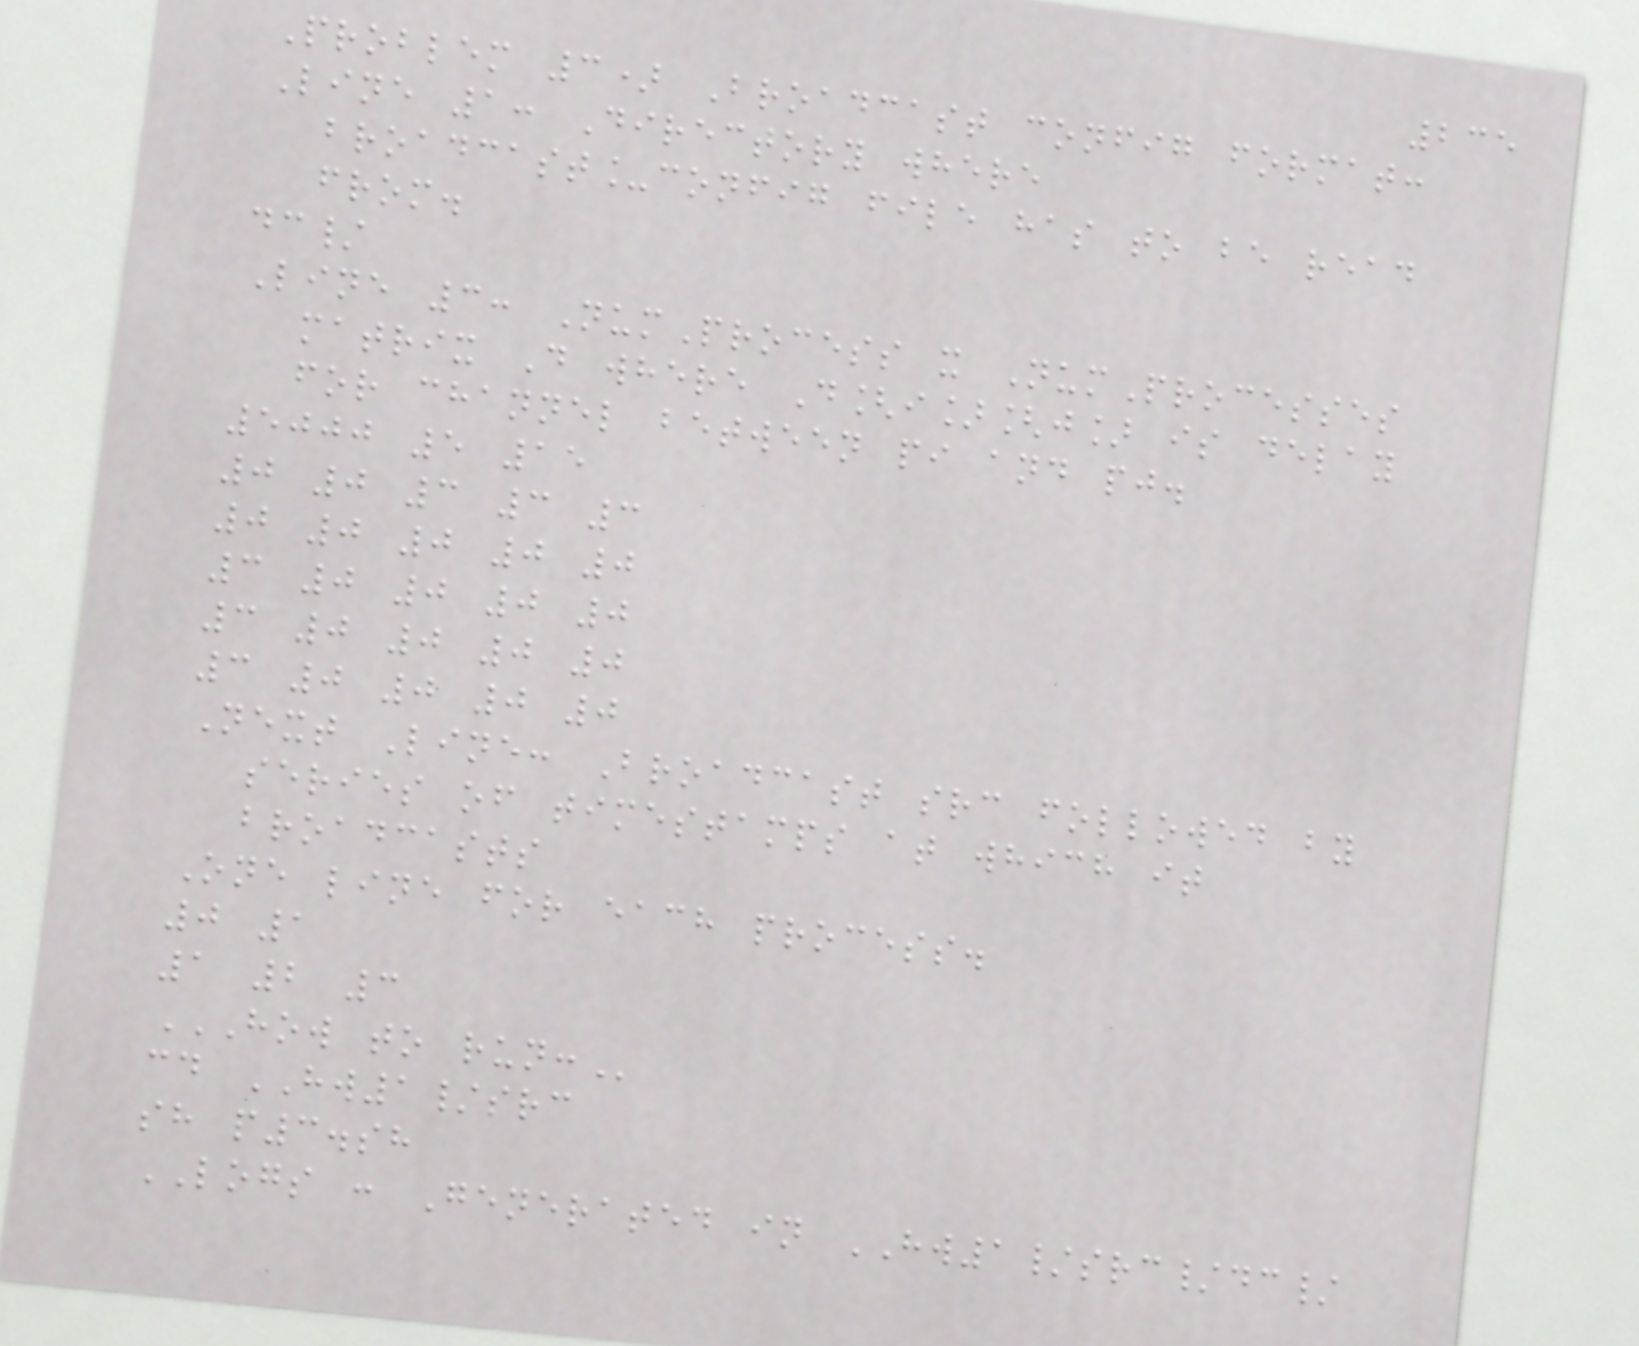235
Problem 3) Broadcast config format:
Line 1: Directory where
broadcast_config file has to be read
from.
dc/
Line 3: NumProcess x NumProcesses
matrix D where D[i][j] is delay
for channel between pi and pj.
5000 5 15
0 0 3 3 3
0 0 0 0 0
3 0 0 0 0
3 0 0 0 0
3 0 0 0 0
Next Line: Broadcast src followed by
series of timestamps at which it
broadcasts
One line for each process.
0 1
1 2 3
HOW TO RUN:
cd HW1/src
sh p3.sh
LOGS : Generated in HW1/src/dc/
